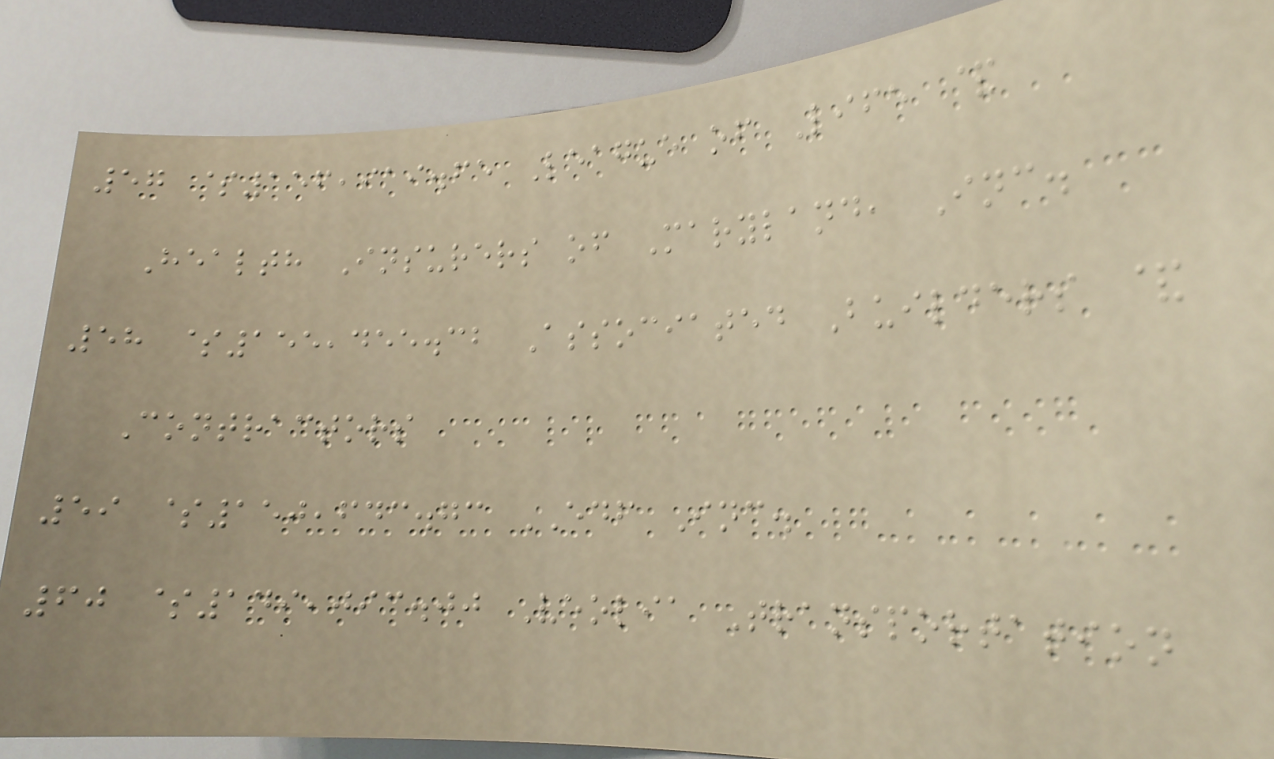57 $156,919.65 League of Life &
Health Insurers of Maryland, Inc.
58 $155,455.32 Associated Builders &
Contractors
59 $150,643.73 EDF Inc.
60 $149,093.00 Veolia Transportation
